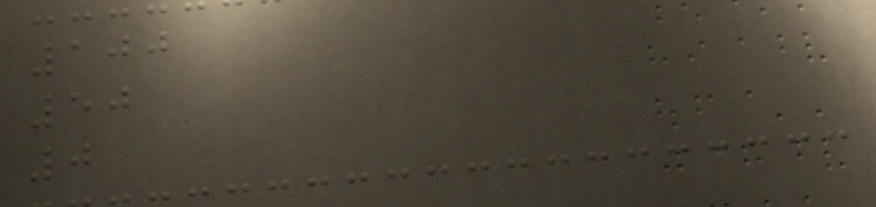100
50
0
